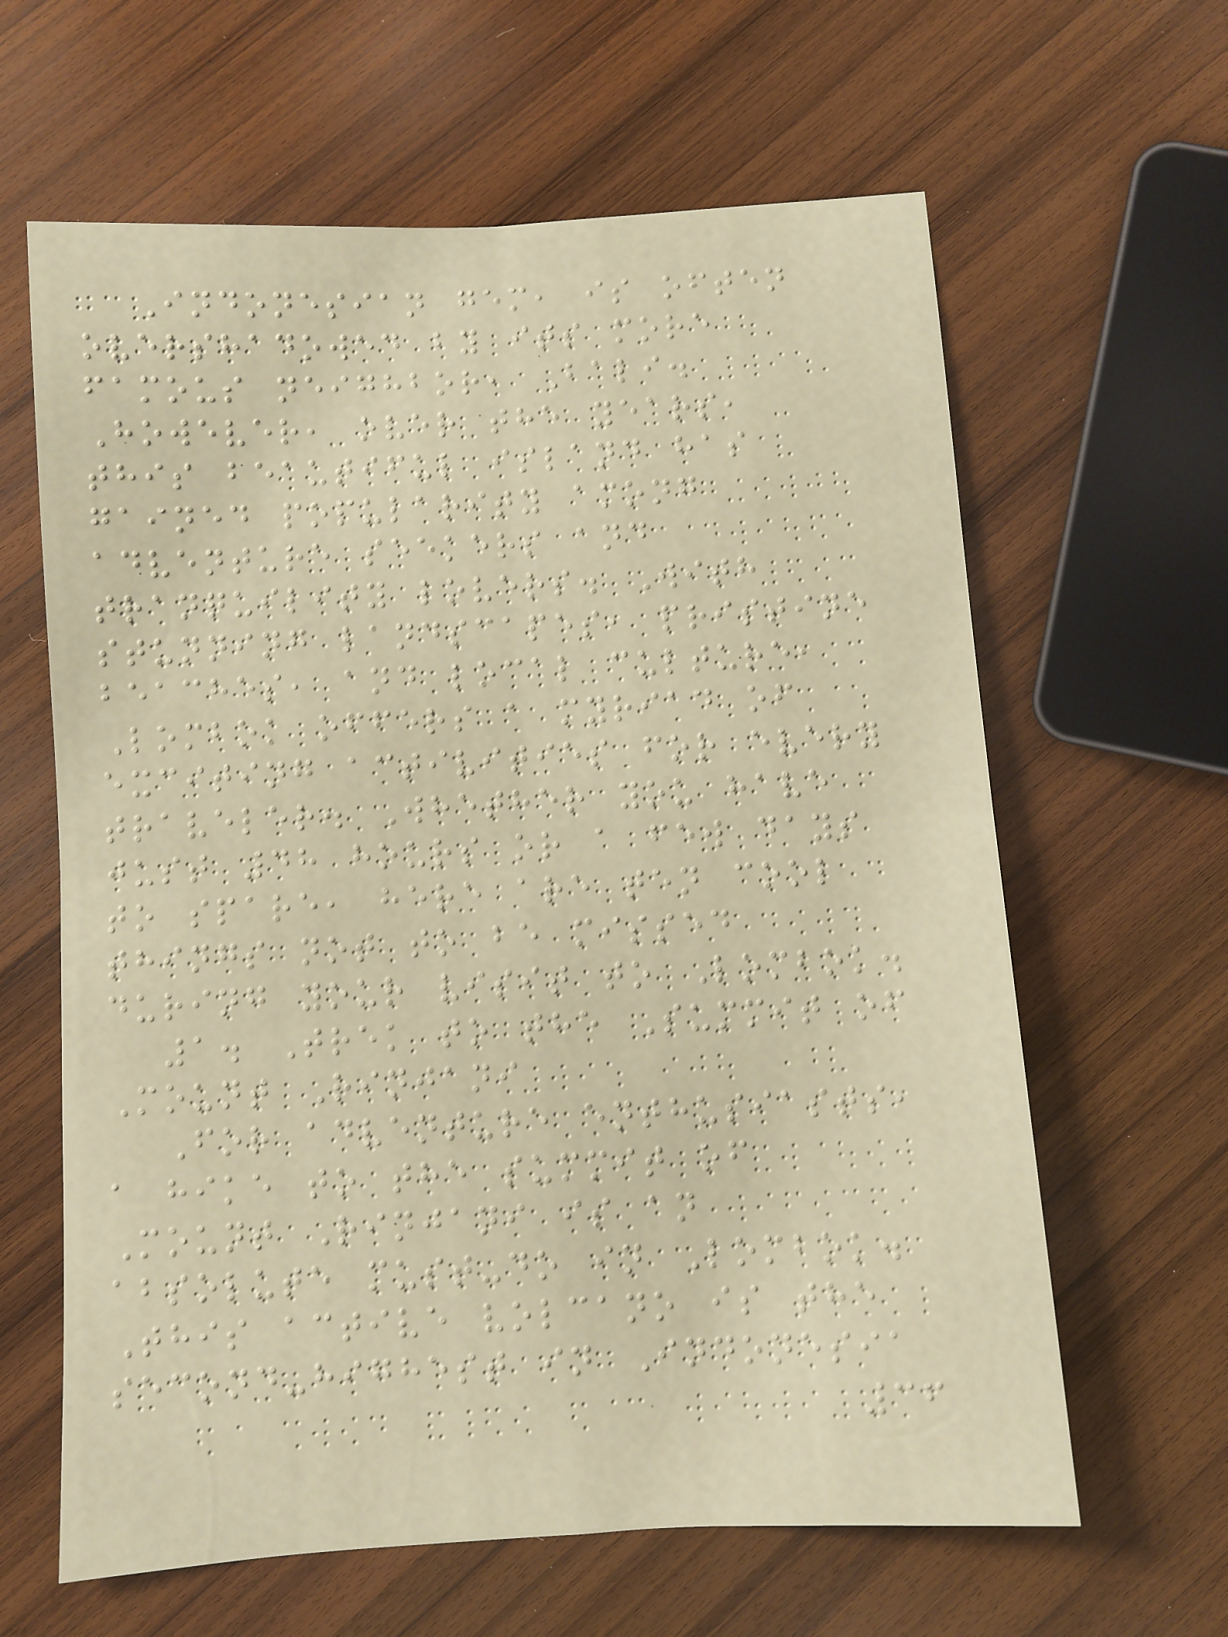Indonesian gem, is often
overshadowed by its more
famous neighbor, Bali.
However, over the years,
this beautiful island has
gained popularity among
adventure seekers and
tranquility lovers. With
stunning landscapes, pristine
beaches, and local culture,
Lombok offers a myriad of
exciting activities for every
traveler. Whether you have
just 48 hours or a few days
to spare, here are ten cool
things not to be missed
during your visit to Lombok.
1. Trek to the Summit of
Mount Rinjani
For adventure enthusiasts,
a hike to the summit of
Mount Rinjani is an
absolute must-do in Lombok.
This active volcano is the
second-highest in Indonesia
36
